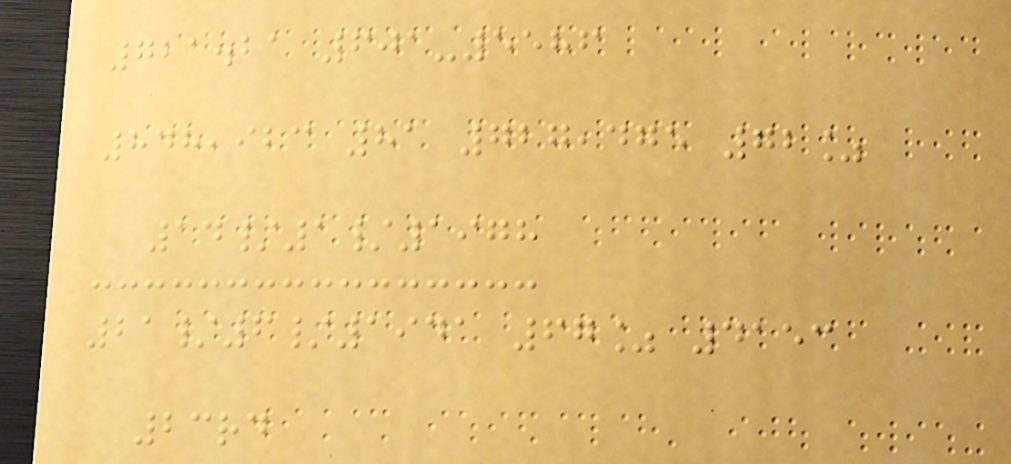721.21 601-5586
848,923 81 727,475 72%
14/1/1978
21/6/1941 67% 4153
23rd
